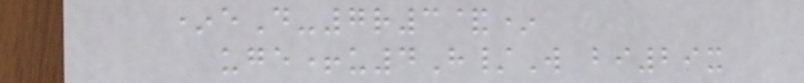*eD-7r3&*
uge+u4H/W bi29x
